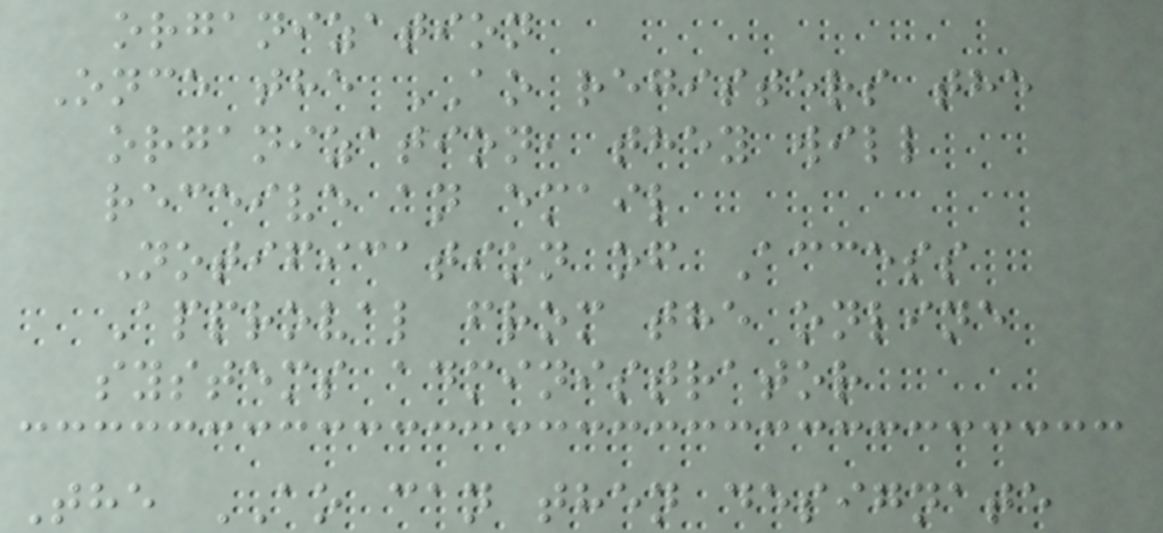organization
Once the AO registers the
organization, they will
receive an email
Notification of Access
Approval from the online
systems administrator
The AO can then designate
